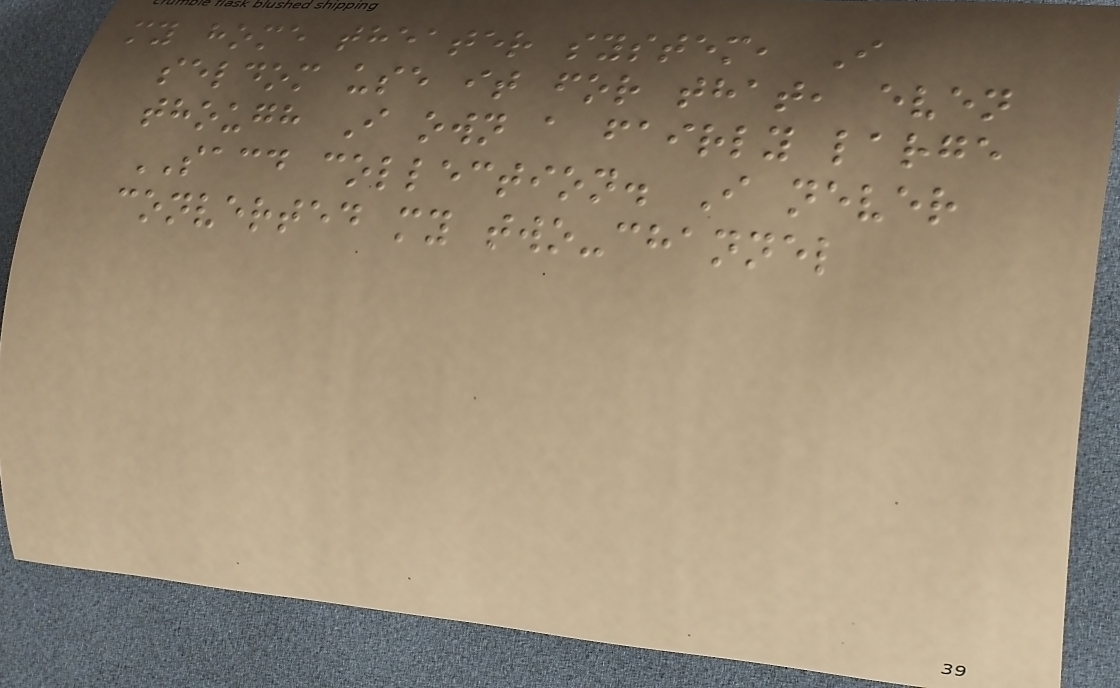my home theater system, I
seldom use it for that, even
though I own a fairly large
SACD collection. I never
converted my two-channel
